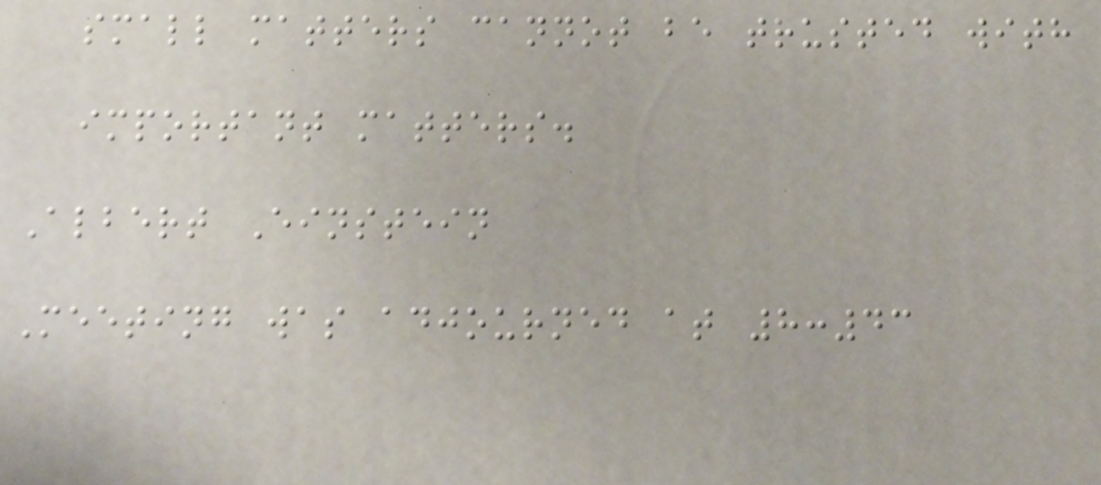small matters cannot be trusted with
important matters.
Albert Einstein
Meeting was adjourned at 8:43
